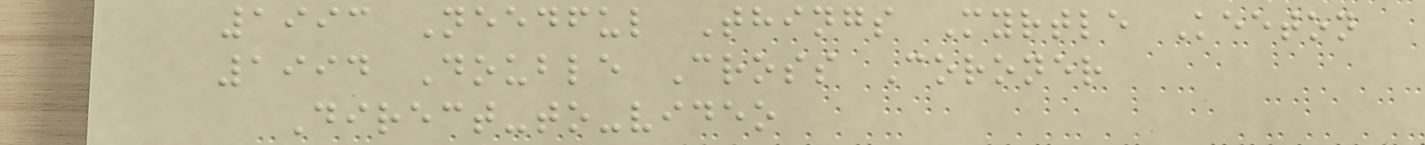1993 Needful Things Myrtle Keeton
1994 Double Cross Coroner
Direct-to-video
